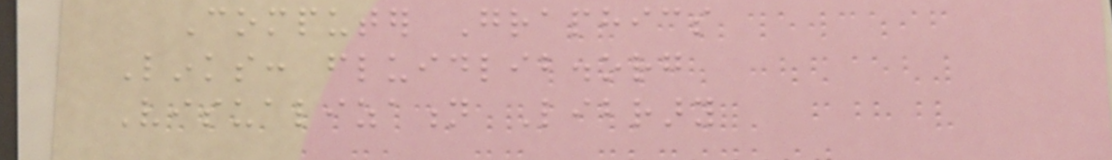Computer Graphics
Links: fluidlib.org
Visualization Library
